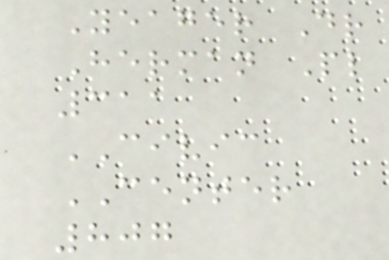Yeager Dr
Herman Pl
311
CIVIC
CENTER
807
